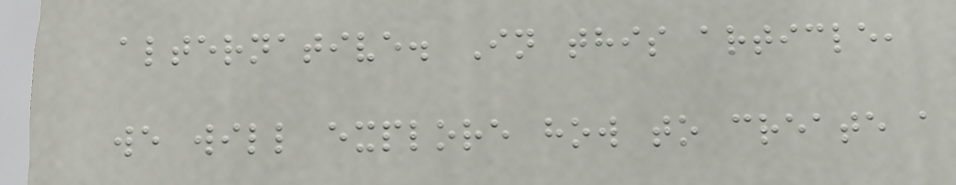alternative. In this article,
we will explore how to create a
